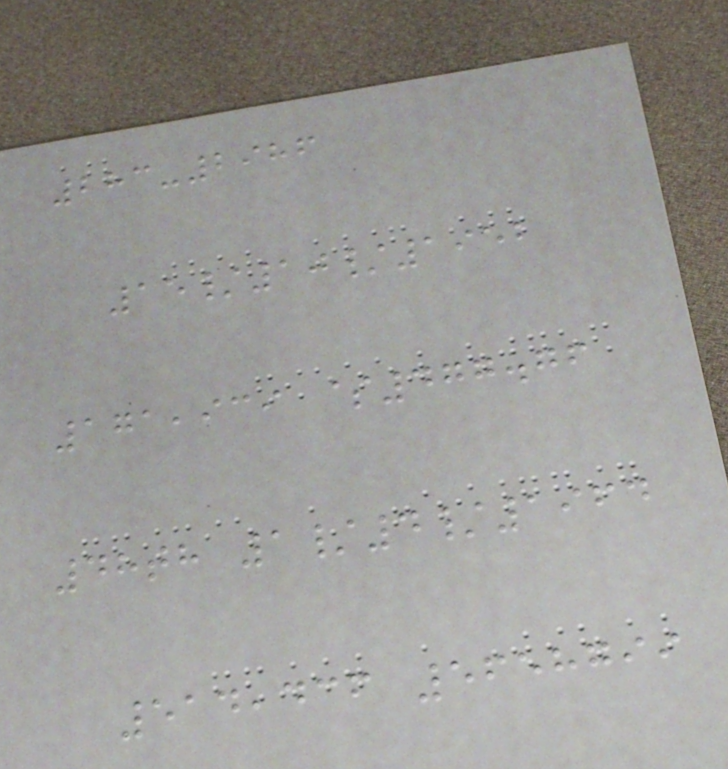283-2986
15/10/1952
171,939 $477.76
48th 1/4/1964
514,436 5658799
